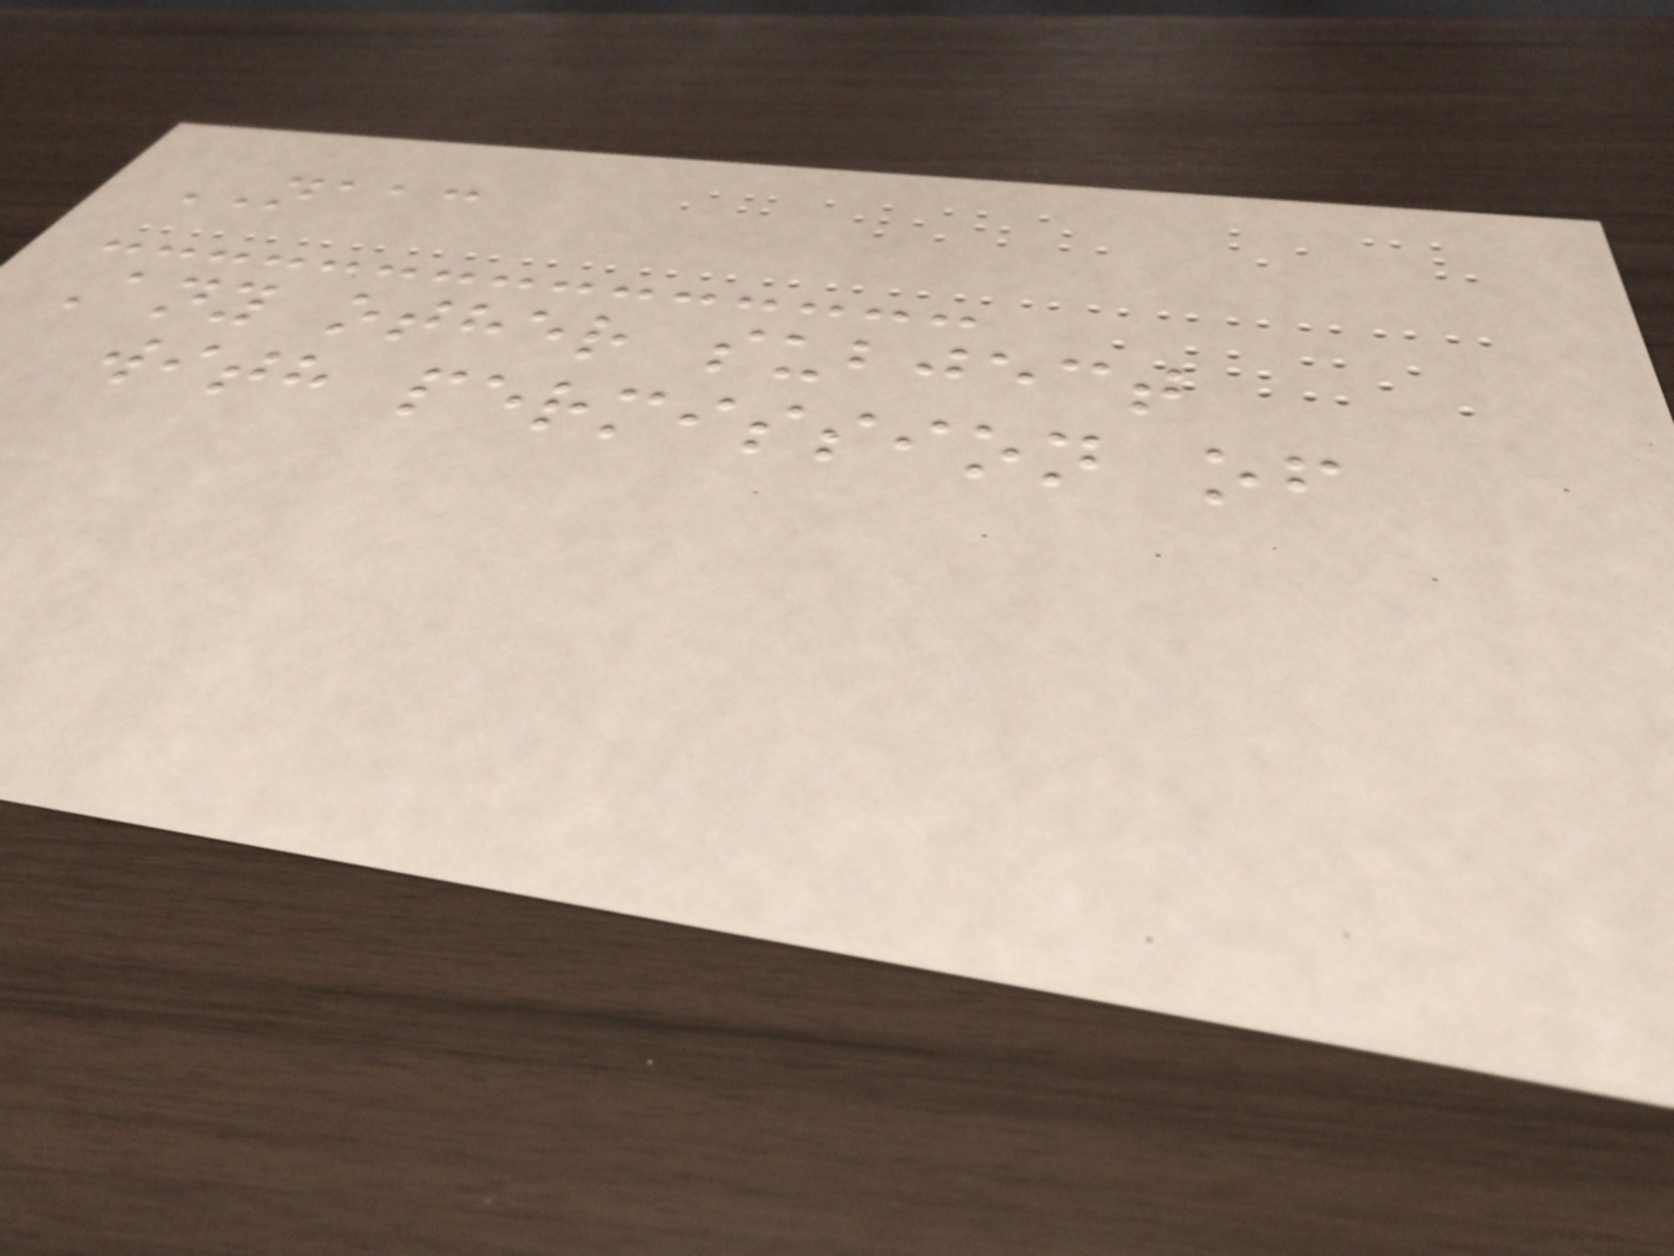NAAC
Any other subject
with permission of
